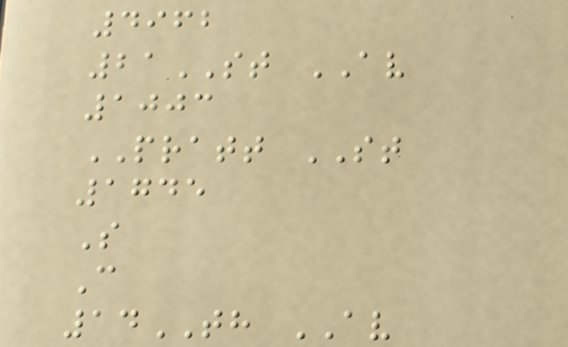4962
21ST AV
1003
PRATT ST
1745
S
C
14TH AV
